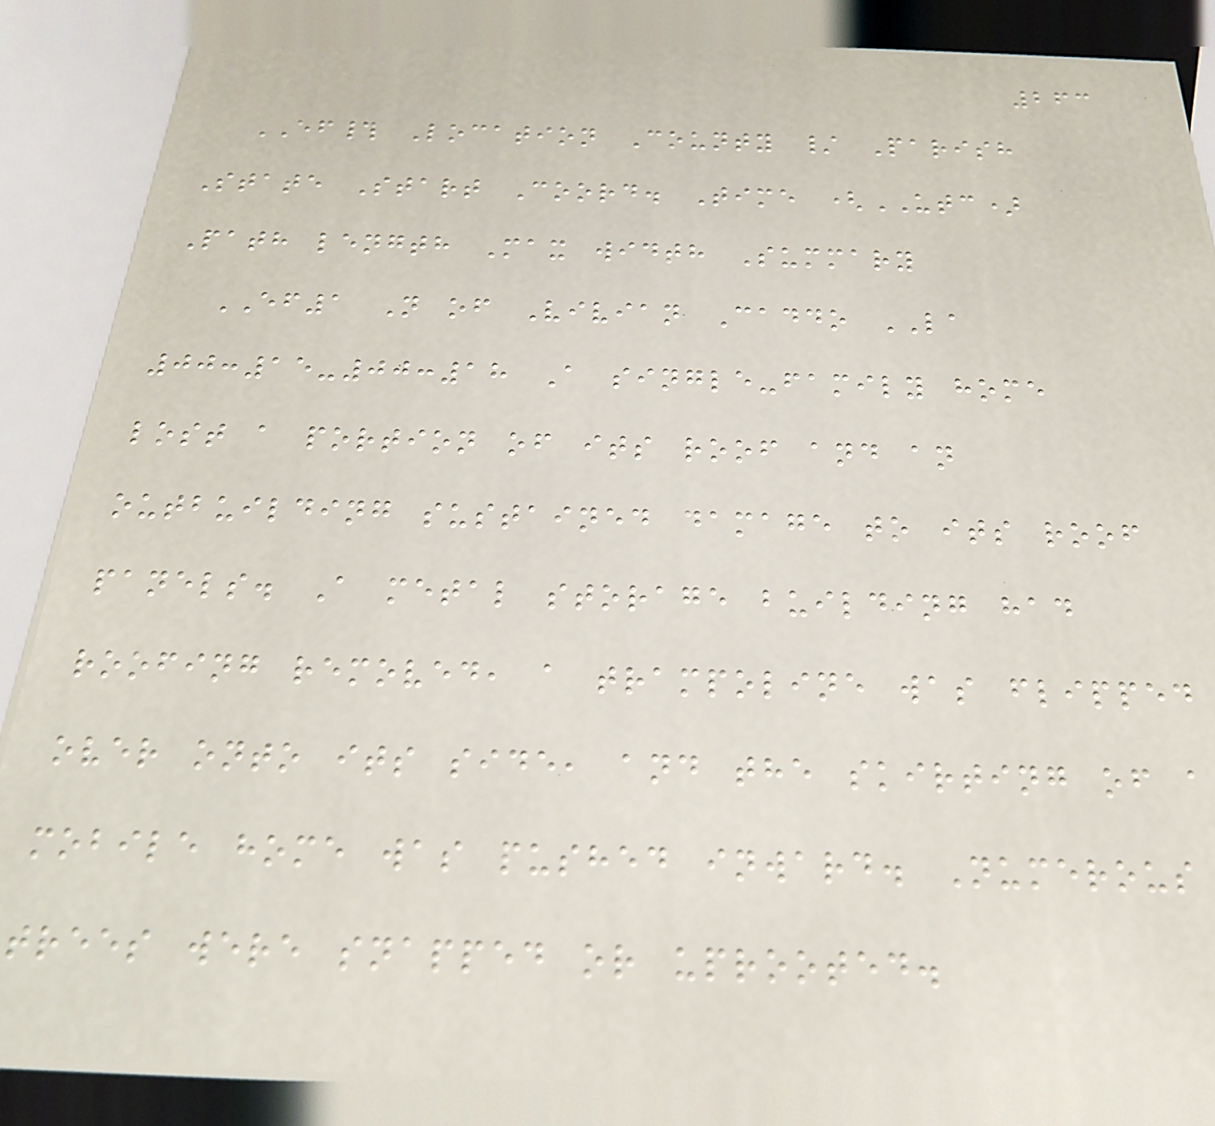263
EF# Location County / Parish
State Start Coord. Time (UTC)
Path length Max width Summary
EF1 N of Vivian Caddo LA
00:15-00:18 A single-family home
lost a portion of its roof and an
outbuilding sustained damage to its roof
panels. A metal storage building had
roofing removed, a trampoline was flipped
over onto its side, and the skirting of a
mobile home was pushed inward. Numerous
trees were snapped or uprooted.
